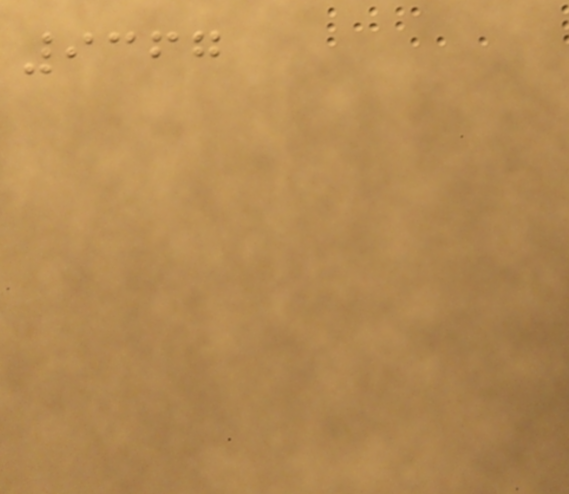9367
